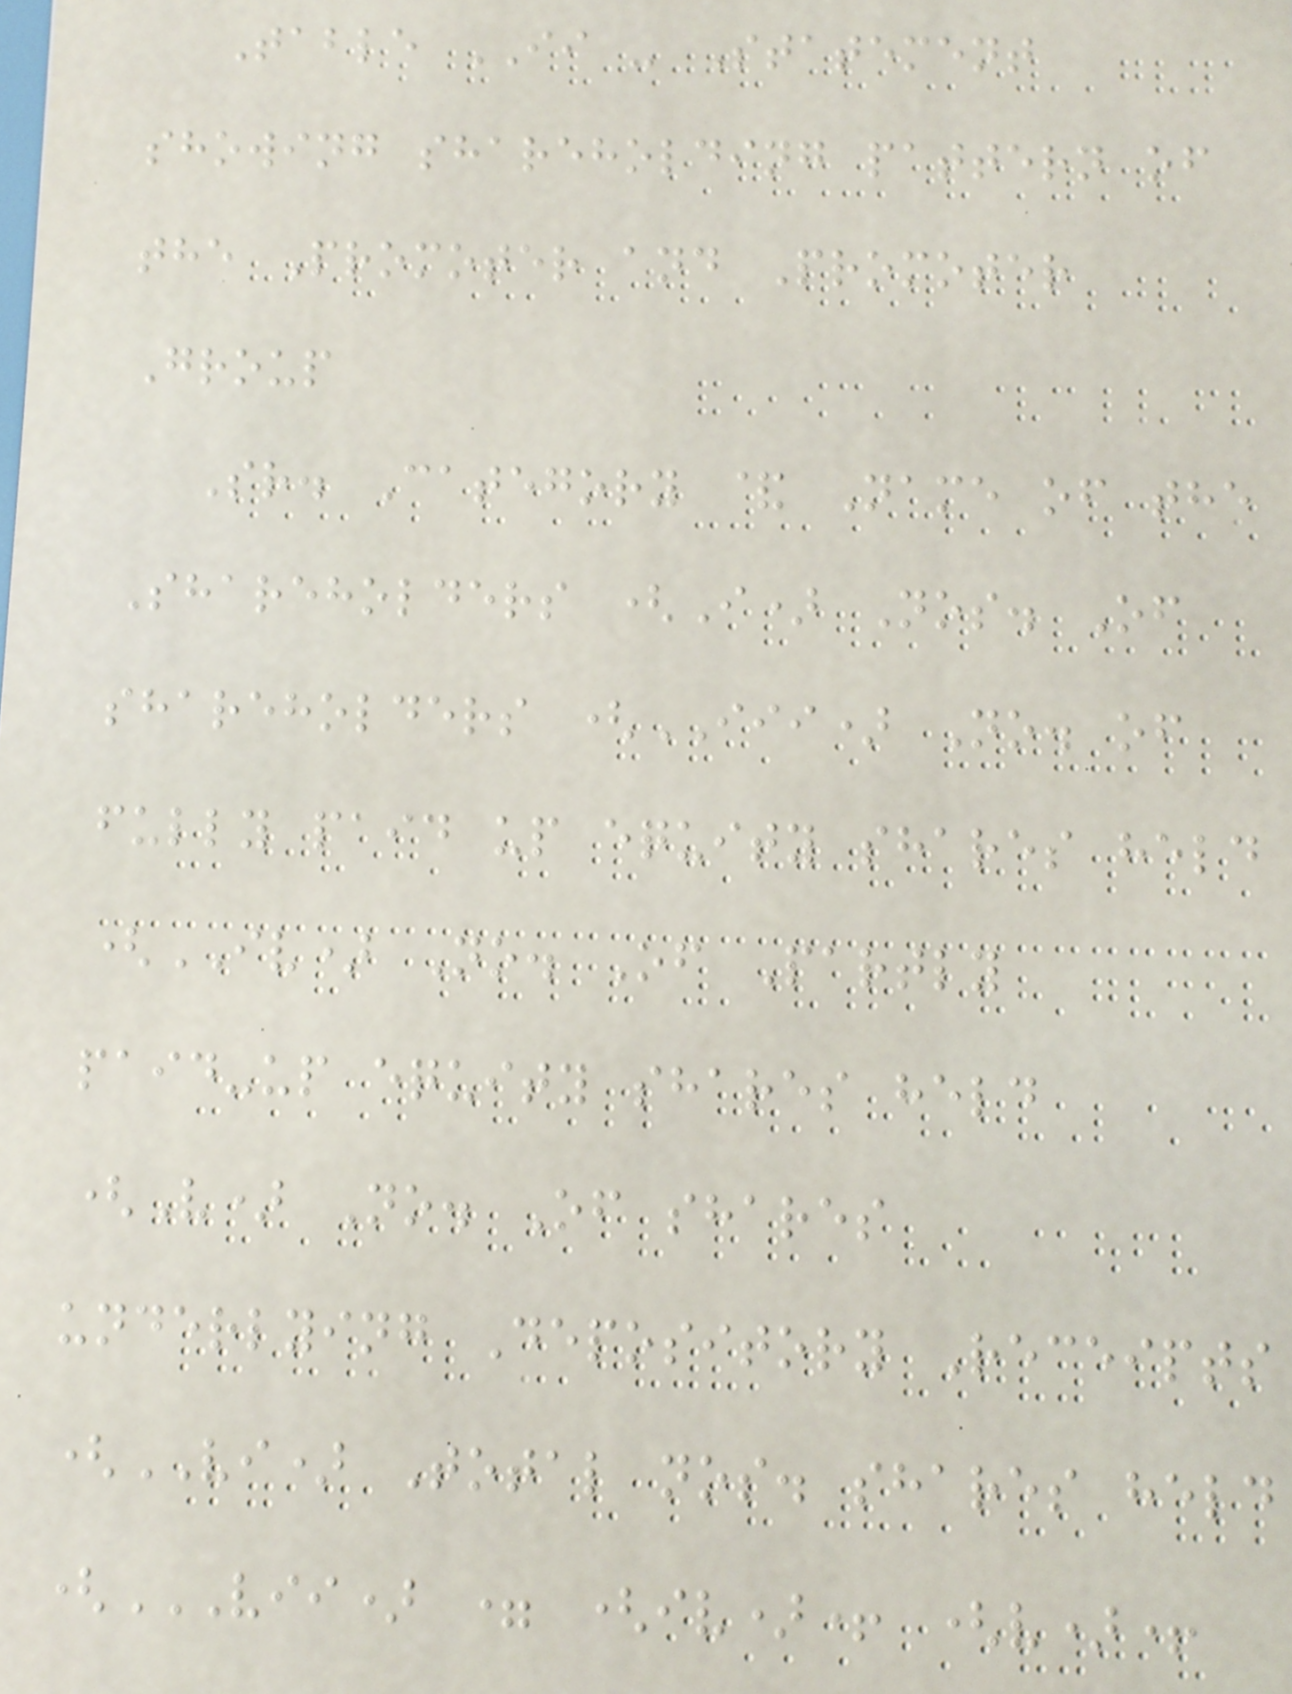Table II - Statement
showing shareholding pattern of
the Promoter and Promoter
Group
Sr. Category & Name of the
Shareholders (I) Nos. Of
shareholders (III) No. of
fully paid up equity shares held
(IV) No. Of Partly
paid-up equity shares held
(V) No. Of shares
underlying Depository Receipts
(VI) Total nos. shares held
(VII) = (IV)+ (V)+
